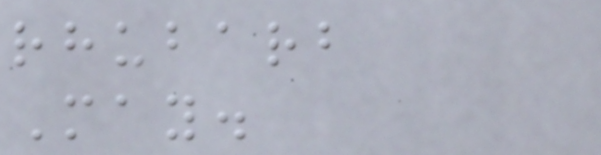rhubarb
May.
